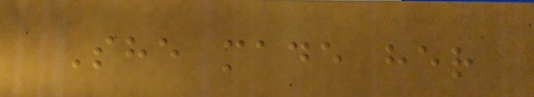She made her
